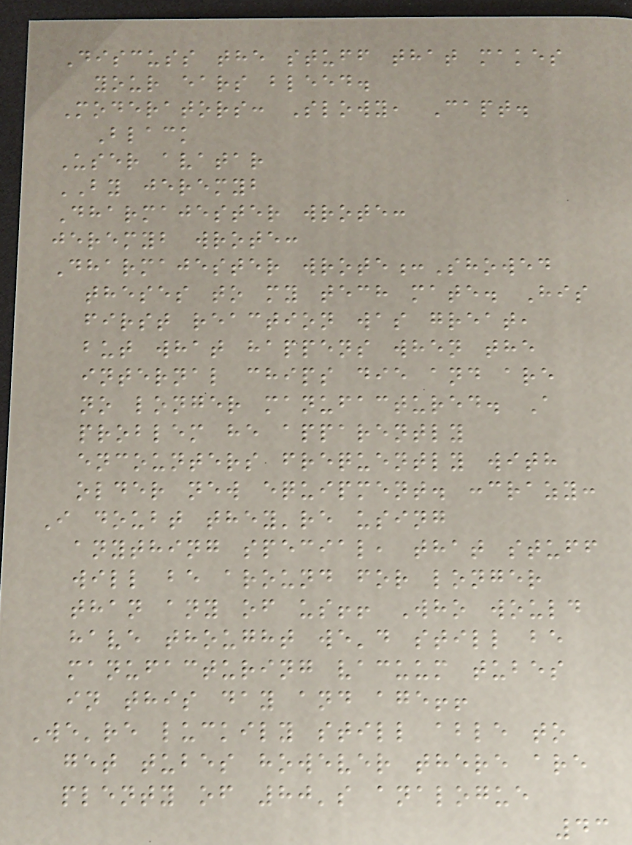Discuss the stuff that makes
your ears bleed.
Moderators: Slowy, Capt.
Black
User avatar
BY jeremyb
Dharmajester wrote:
jeremyb wrote:
Dharmajester wrote:Showed
theses to my tech mate. His
first reaction was great,
but what happens when the
internal chips die and are
no longer manufactured. A
problem he apparently
encounters frequently with
older new equipment. :crazy:
I doubt they're using
anything special, that stuff
will be around for longer
than any of us!! Who would
have thought we'd still be
manufacturing vacuum tubes
in this day and age!!
We're luckily still able to
get tubes however there are
plenty of 80's analogue
43
